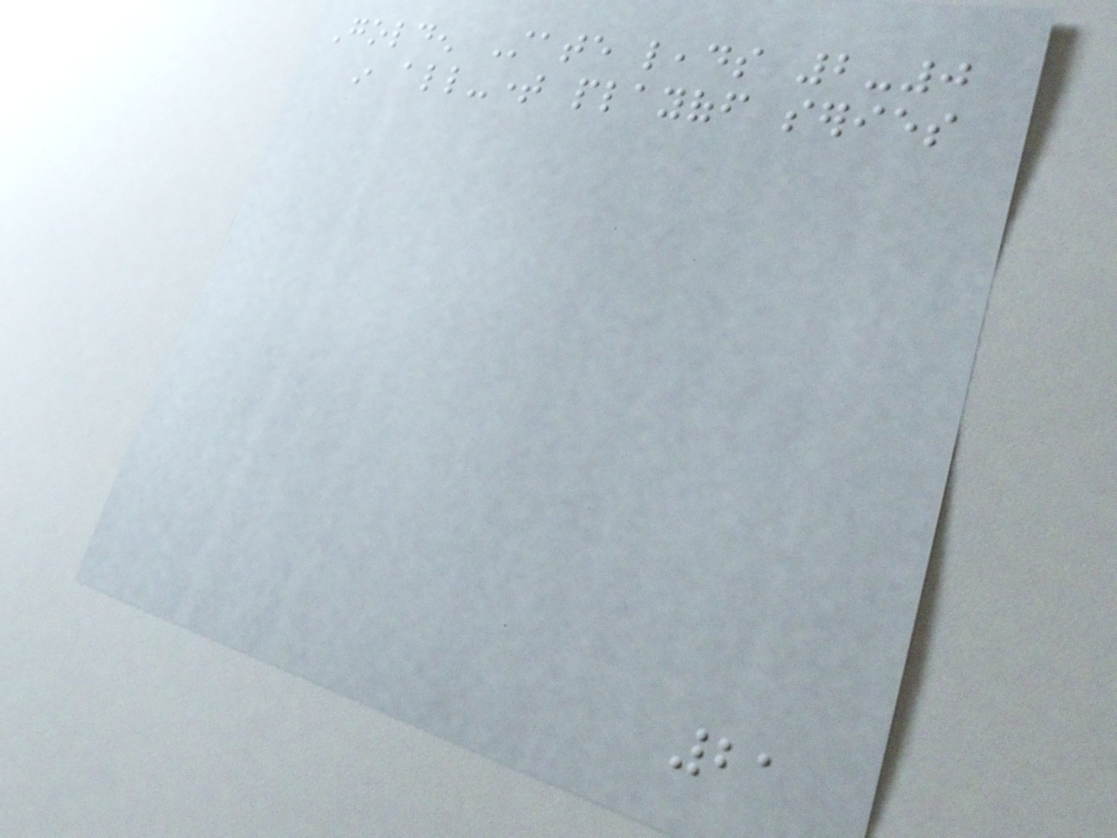Golden State leads 2-0
in all-time playoff series
21
